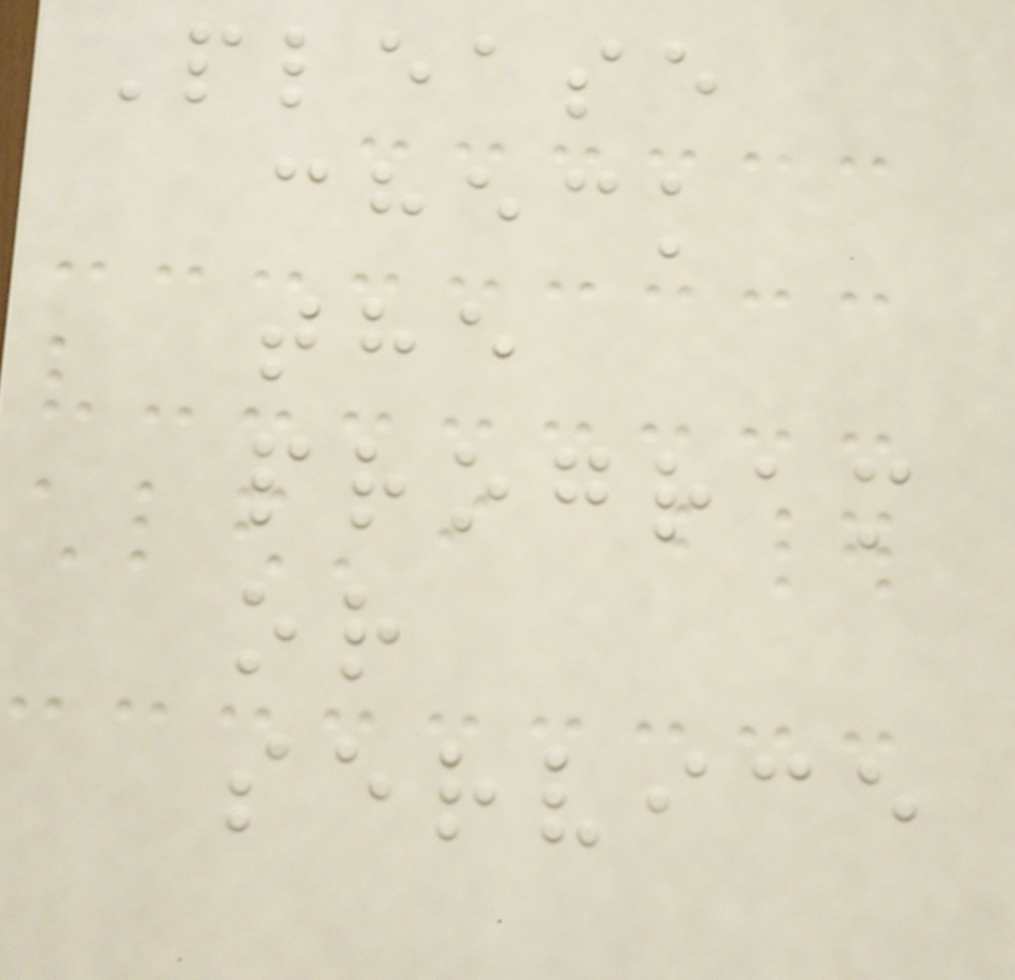Please
check
the
program
or
service
